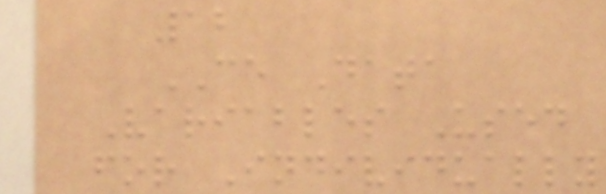12
CE Data
Variables Used
for Individually
